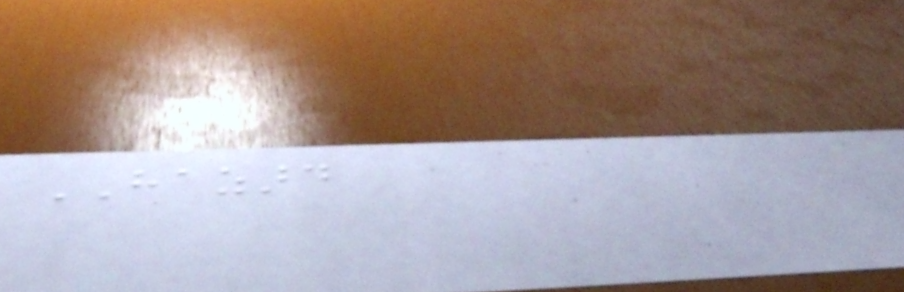HAZARD
